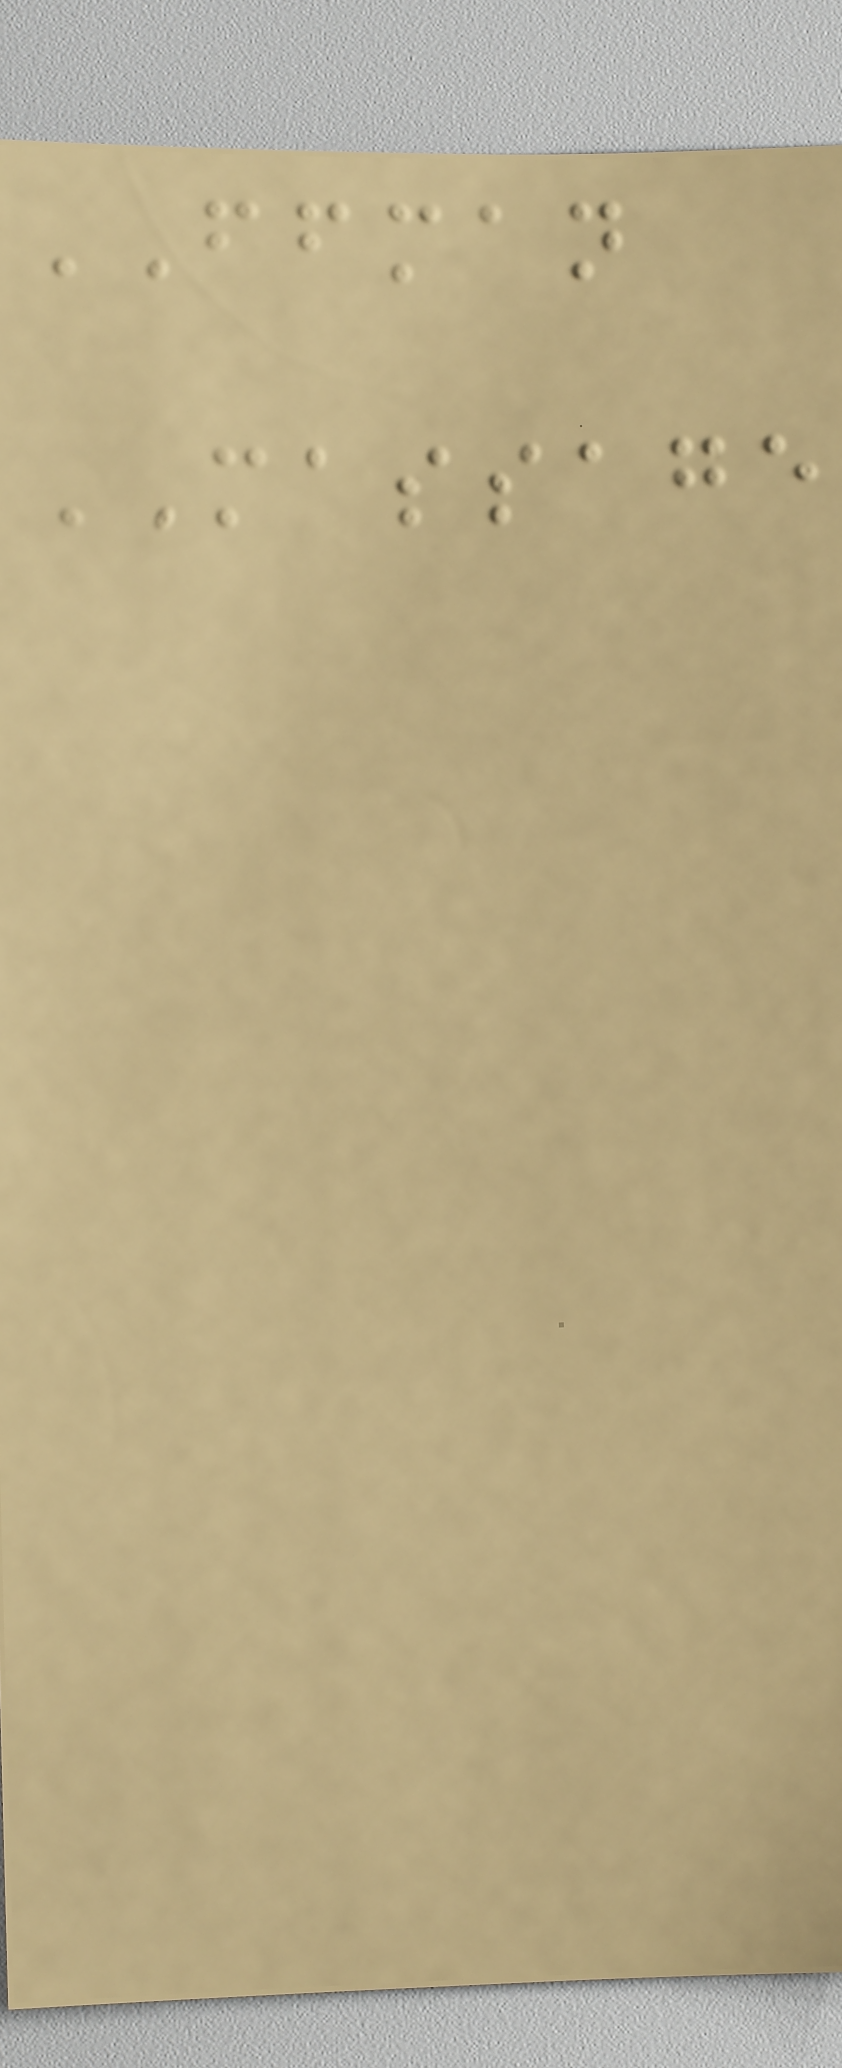FFMAN
MASSAGE
